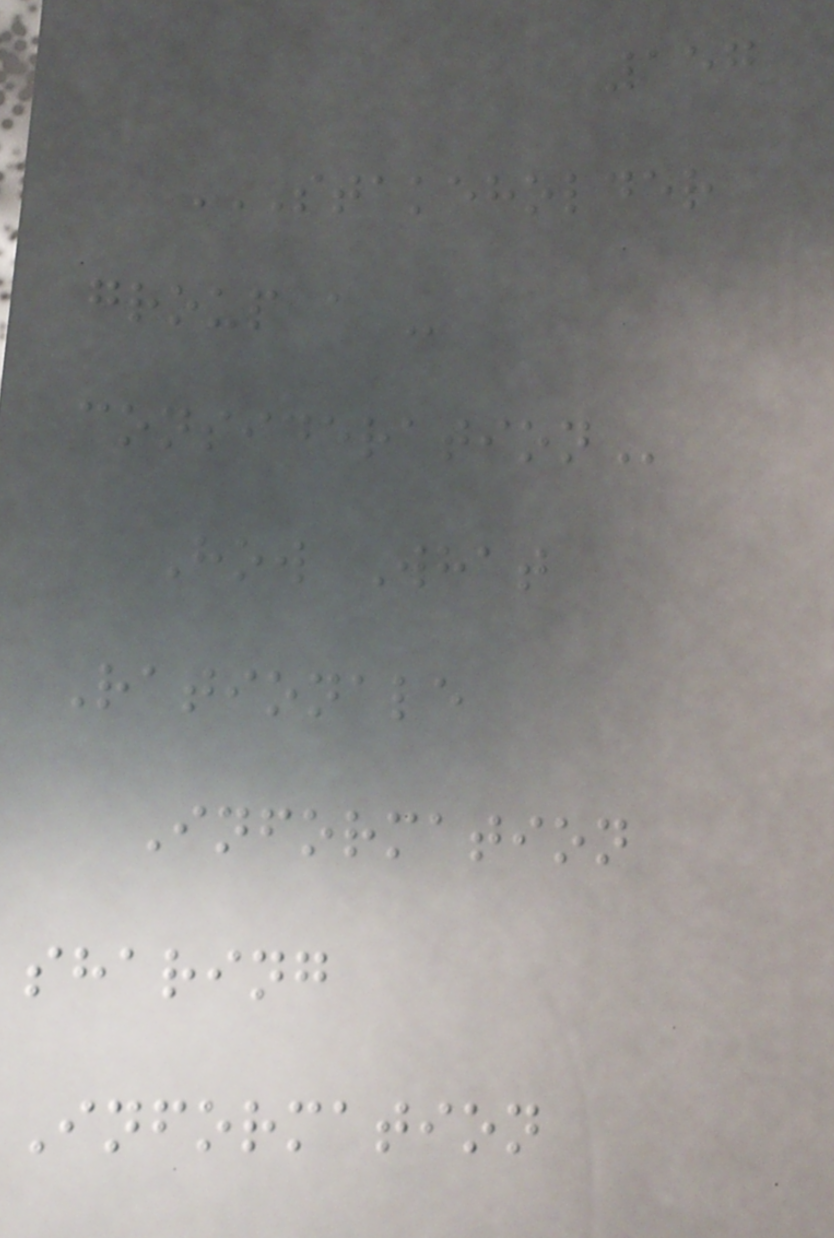157
STAKEHOLDER
GROUP A -
CONSIDERATION
How What
Rationale
Information
sharing
Information
